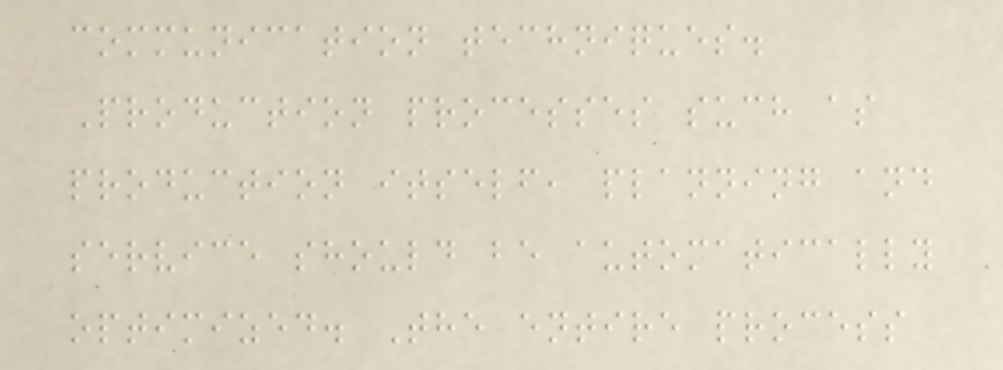communication techniques.
Production processes such as
production itself, planning and
service should be automatically
optimized. The entire process
